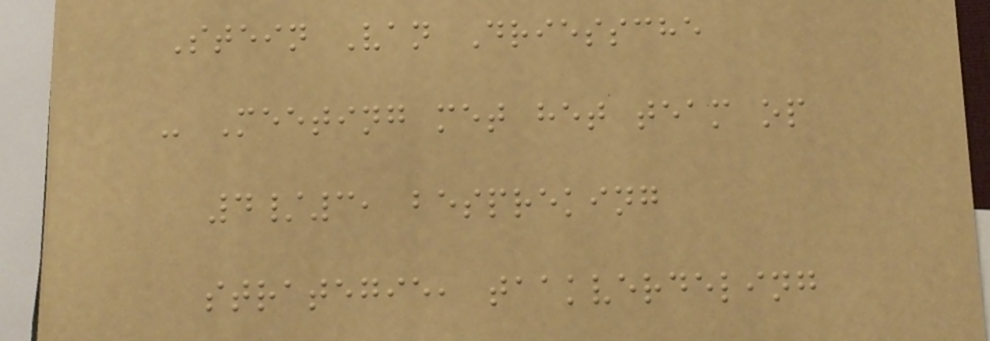Stein Van Driessche
- Meeting met het team op
4/3, bespreking
strategie, taakverdeling
